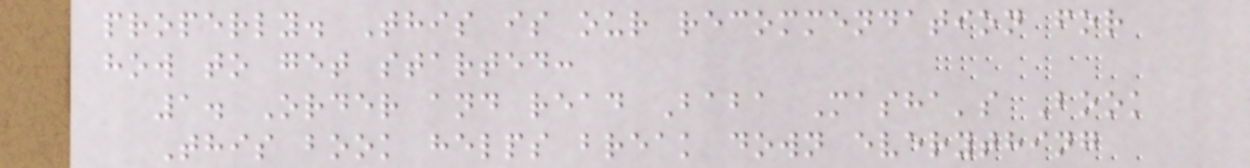properly. This is our recommendation for
how to get started:
1. Order and read Baba Masha's Book
This book helps break down everything
